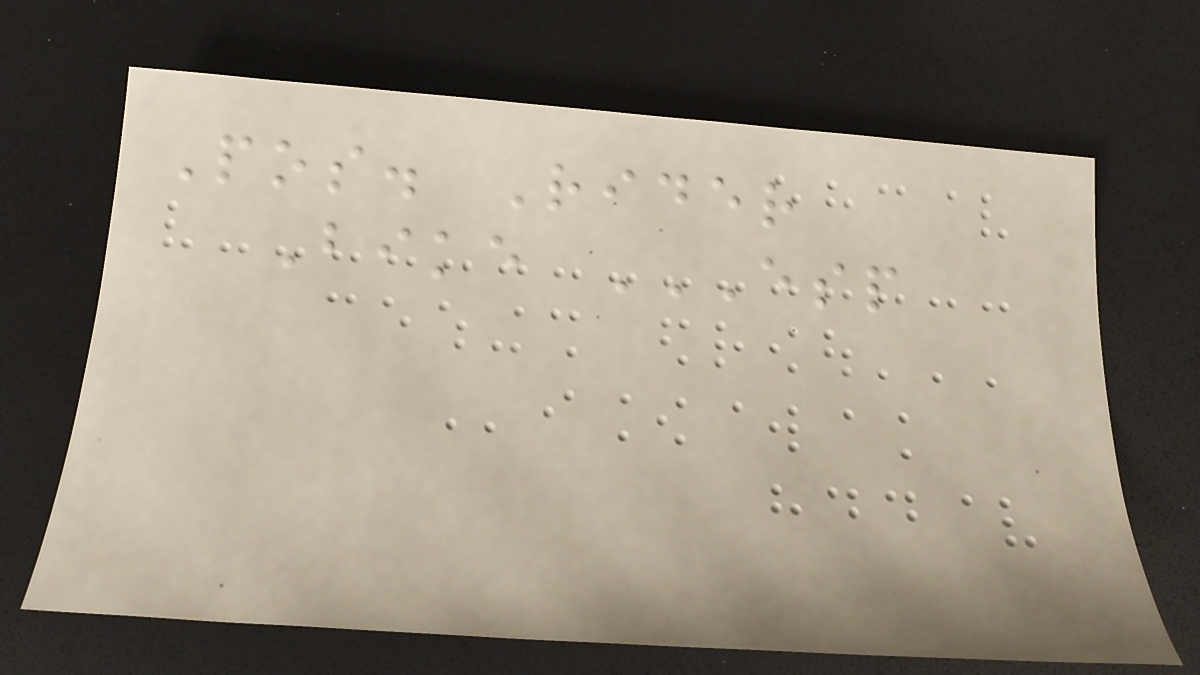Pos. Rider
Bike ESP
